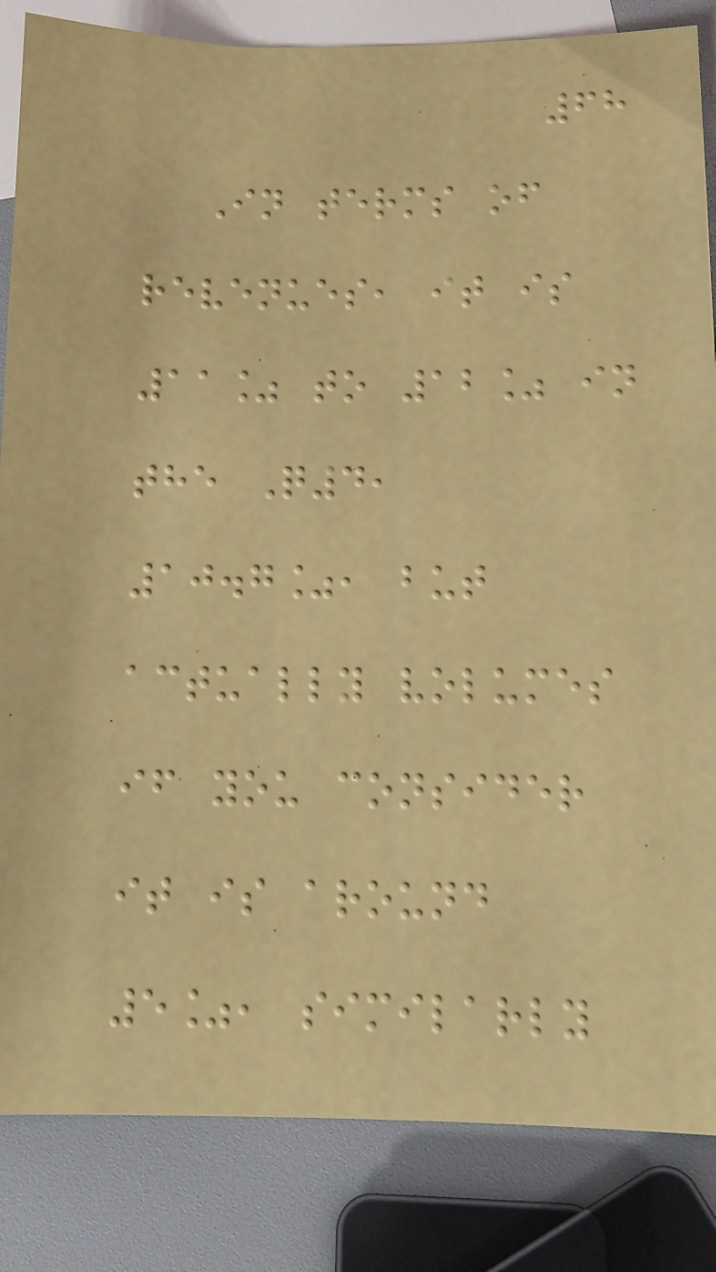68
In terms of
revenues, it is
11% to 12% in
the Q4,
10.7%, but
actually volumes
if you consider
it is around
5%, similarly
